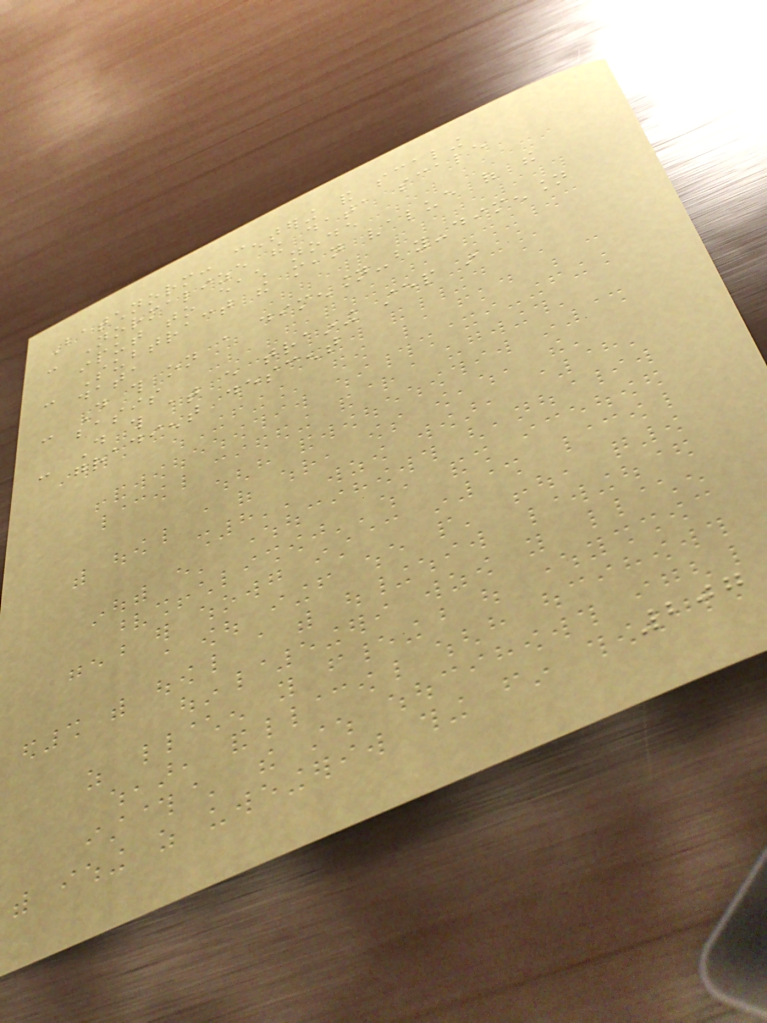Batchnorm: centering and scaling
- Normalize the data scale
input to each node
- Subtract the mean value of the
data
- Do this on a dimension-by-dimension
basis
- Do this at every training step in
gradient descent
207
